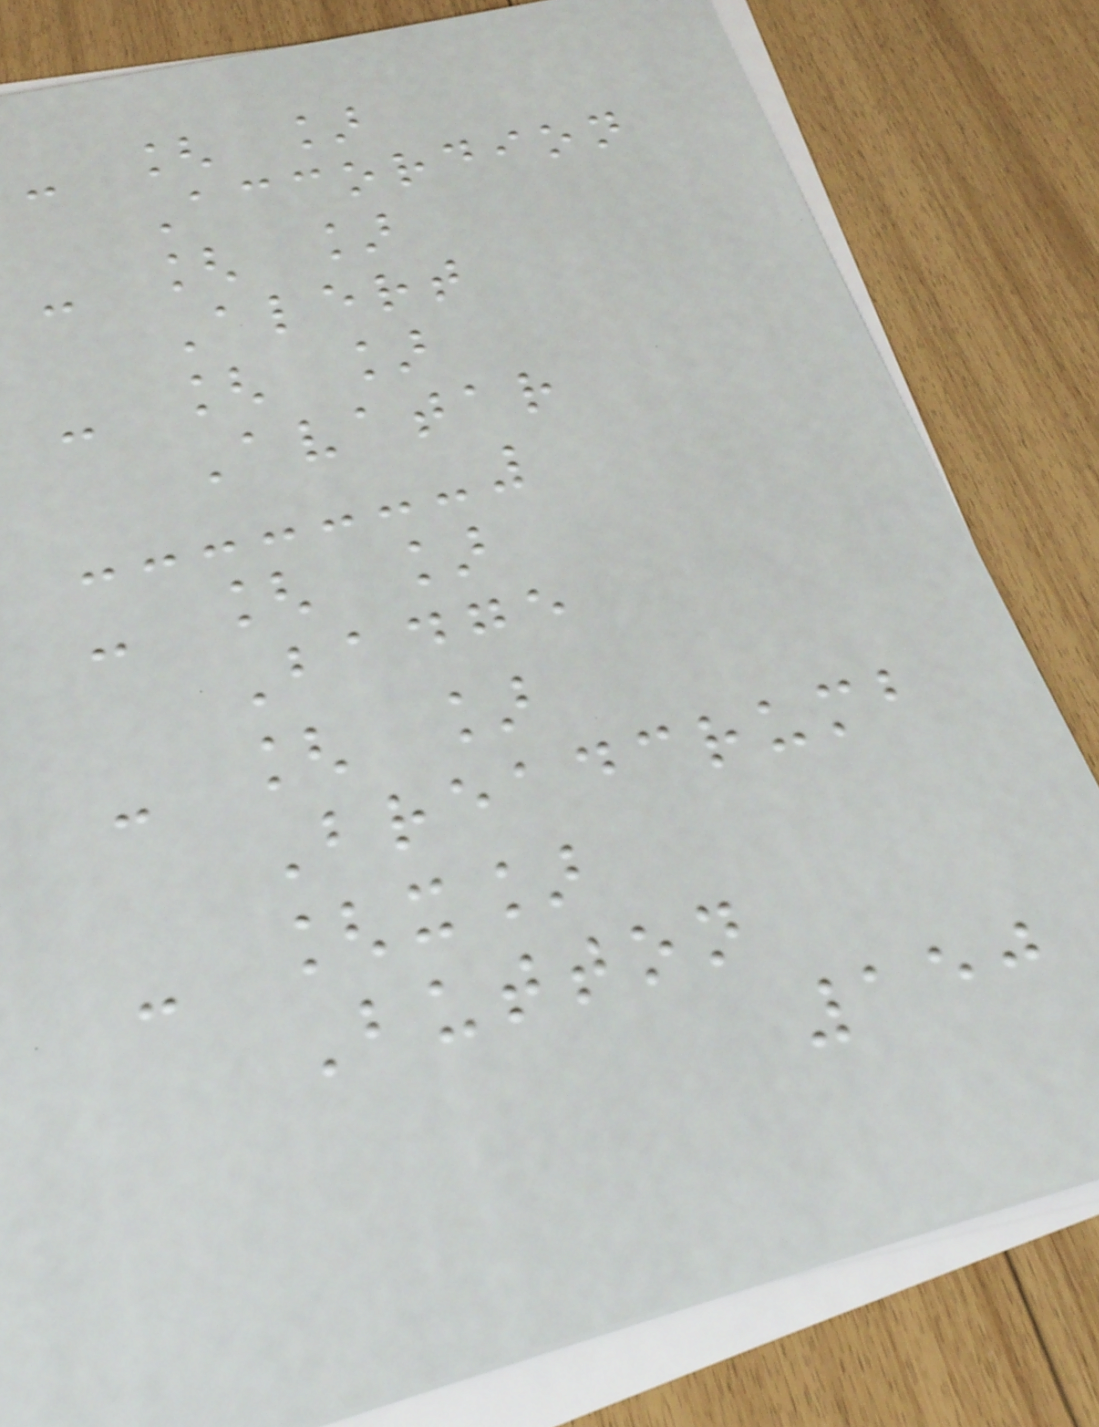- [ ]
Accordion
- [ ]
Alert
- [ ]
Avatar
- [ ]
Badge
- [ ]
Breadcrumb
- [x]
Button
150
